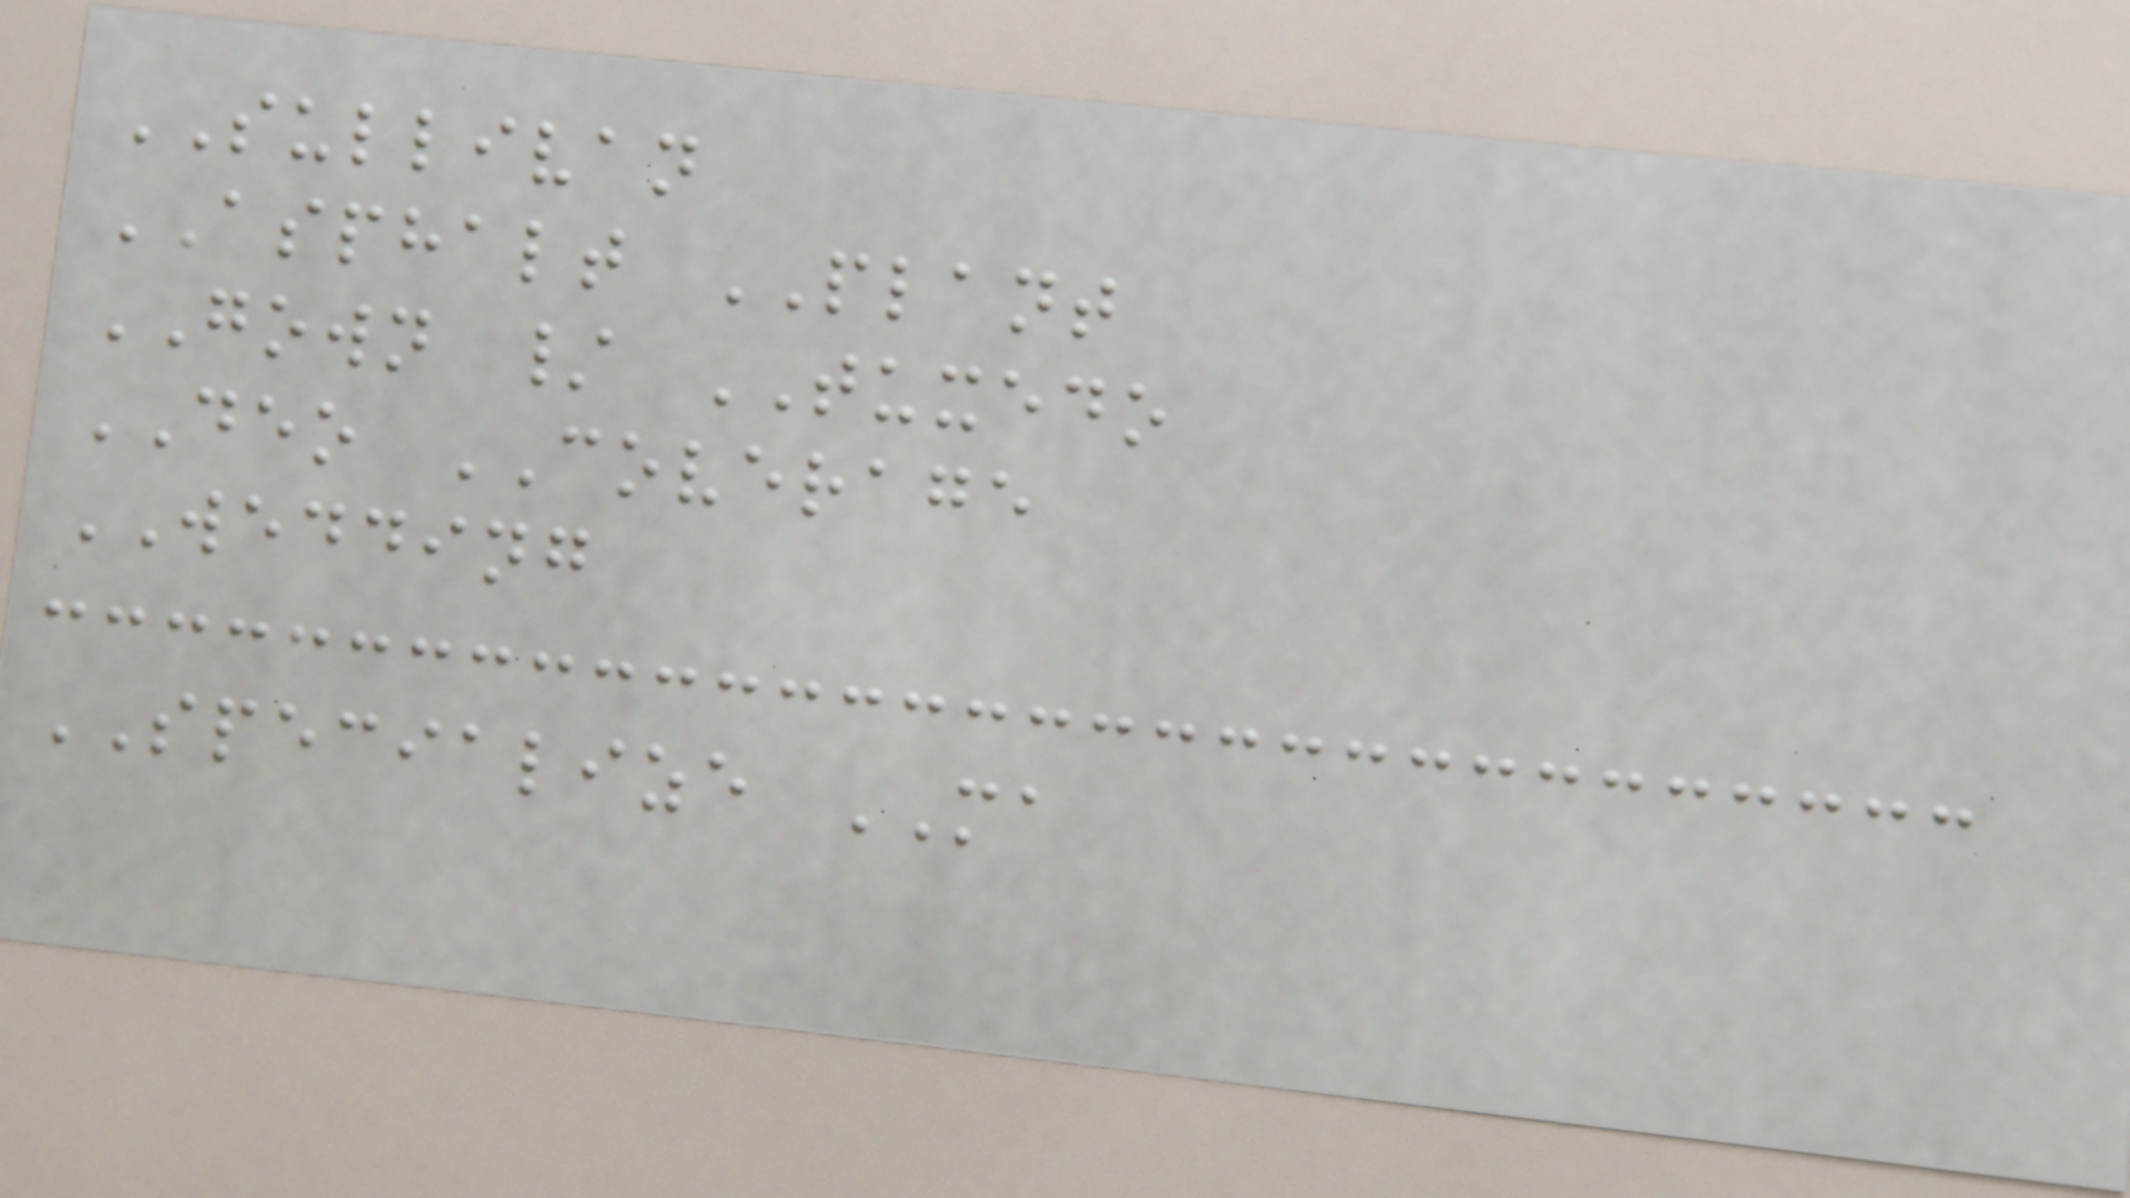SULLIVAN
ASPHALT PLANT
GOWN / TUXEDO
DEO COVERAGE
WEDDING
SPECIALIZE MA
